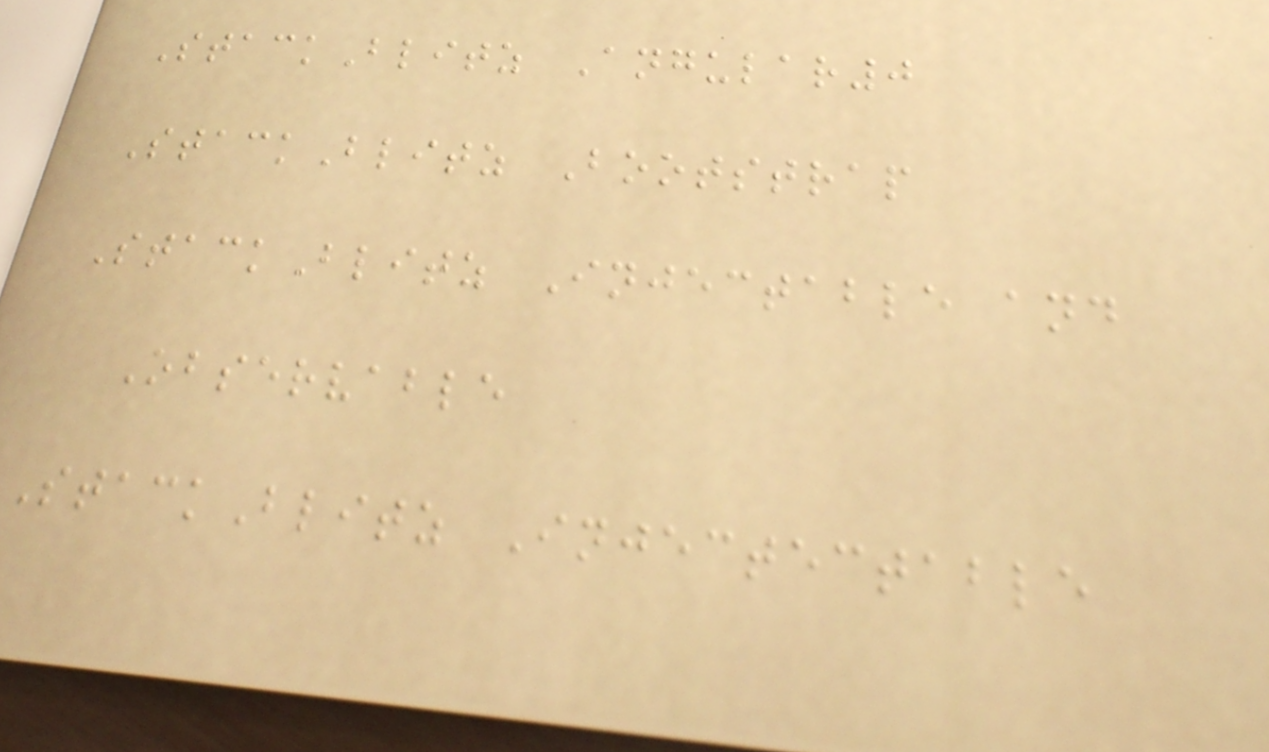StackBlitz Angular0
StackBlitz Bootstrap
StackBlitz Injectable and
Observable
StackBlitz Injectectable
